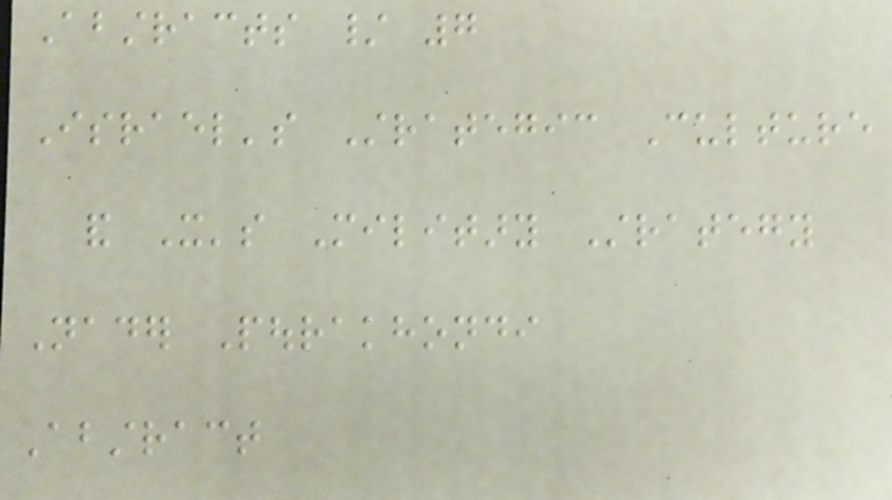Abstracts / 7
Israel's Strategic Culture
and It's Military Strategy
Nader Pourakhondi
Abstract
